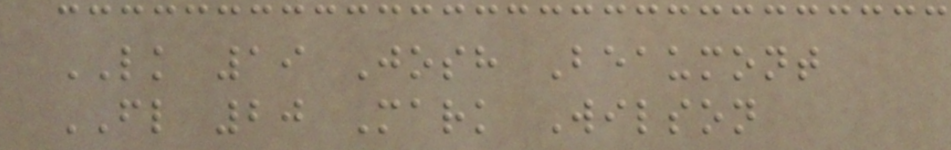LK 19 Josh Beaumont
FL 20 Mark Wilson
